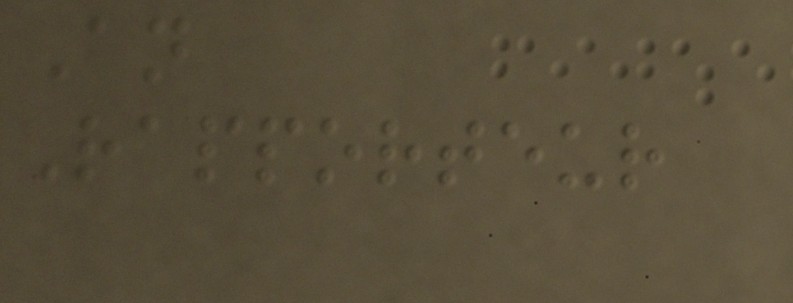An
Rapporteur
